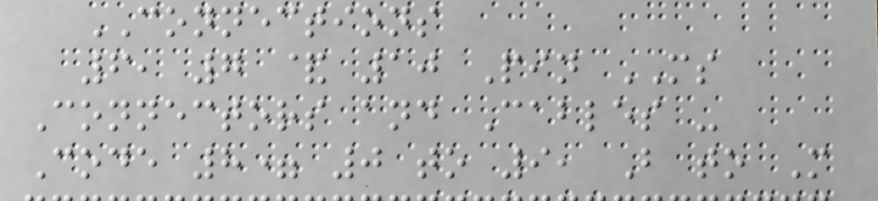CONNECTIONS
6, 7 & 10 Pin MS
Connectors and Cables -
Code 8= 0 to 9, B to M
